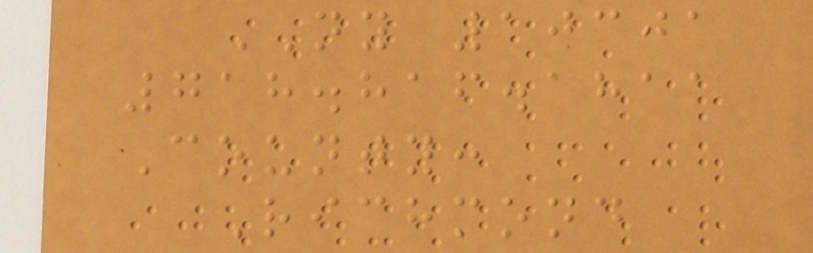NY 10301
718.816.1811
County:
Richmond
